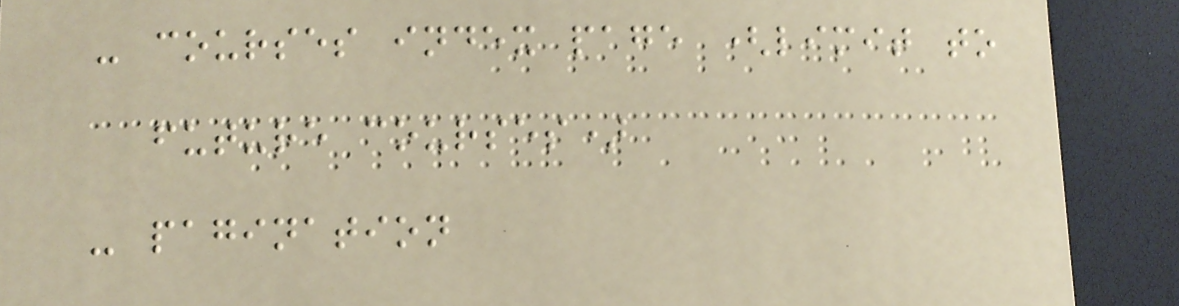- courses index page (limit to
future courses)
- pagination
